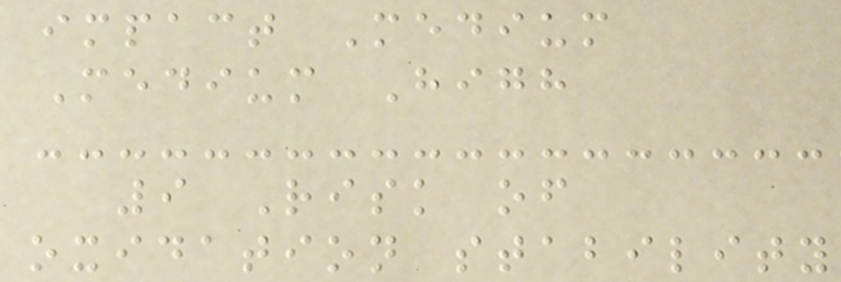impact Medium
Medium High
9 Risk of
oxidation stability
